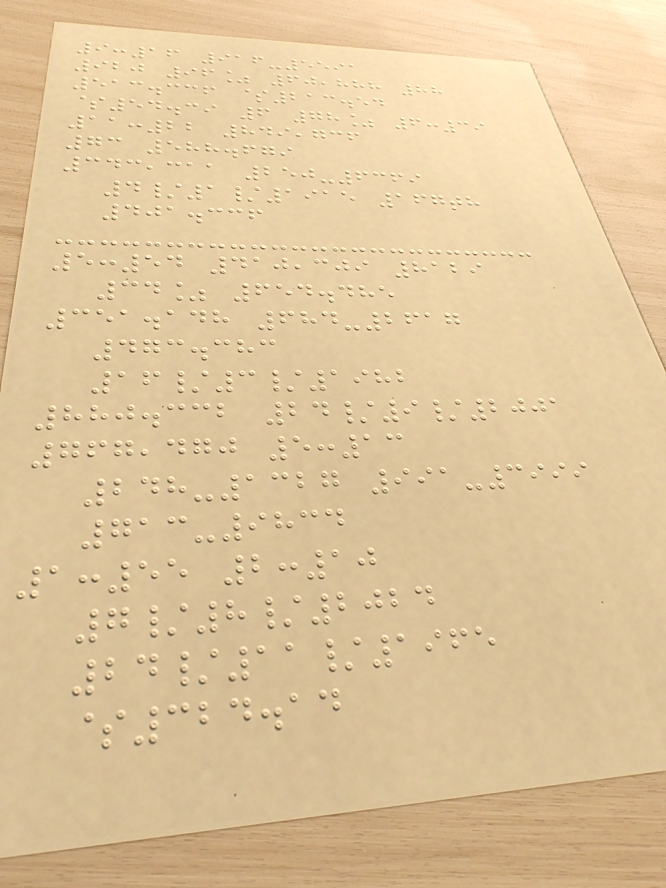9:16 916-5591
920 96% 60,888 88
513.336 $213.54
$54.39 6 78% 6:39
11:22 849,736
73 588.679
343,311 250-6369
4/1/1915 167th
401.336
5:54 410,309 8129
34% 654.485
351.148 684-2617
473.383
16/3/1982
880.332 24/9/2001
767,470 5:13
248-1327 991-3999
713-9834
1:55 2:10
7/8/2024
24/11/1965
$324.14
